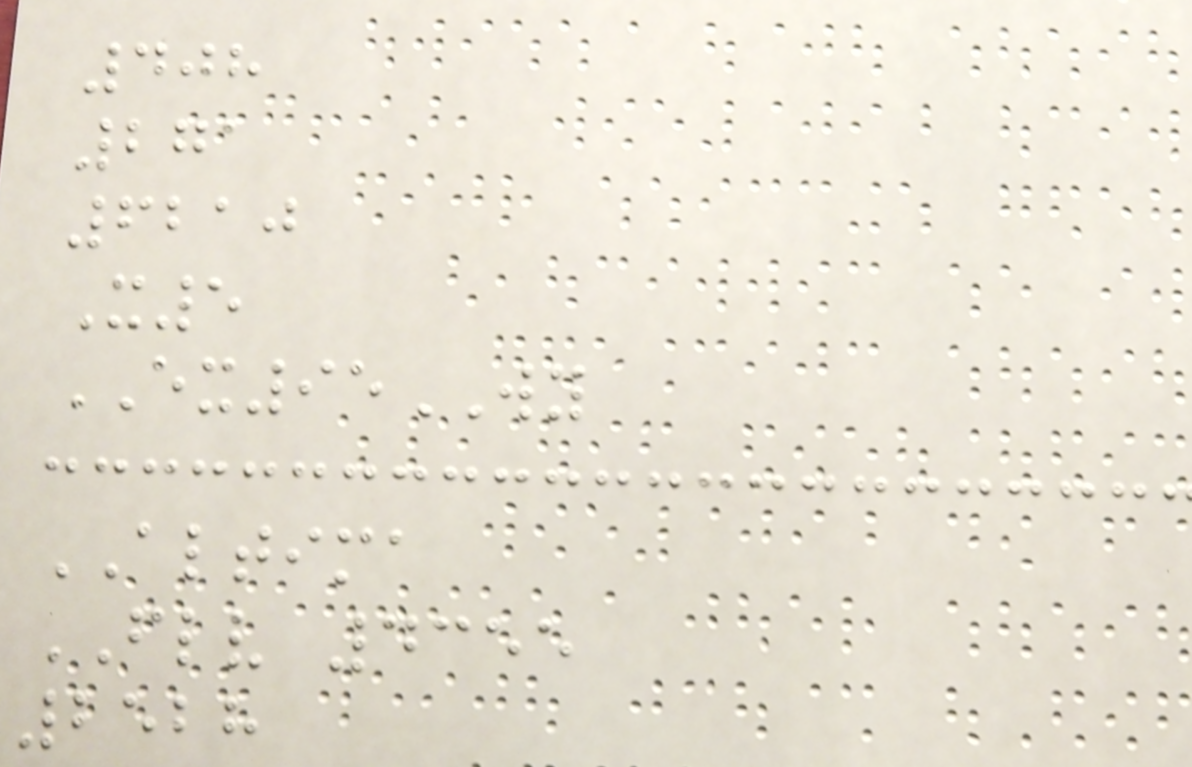408
271
6210
X5
EX95WY
ALTIMA
FLV 4355
2528
